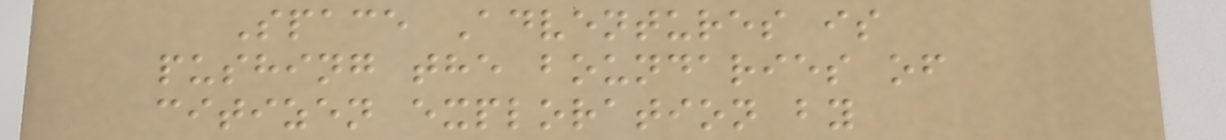Space Adventures is
pushing the boundaries of
citizen exploration by
